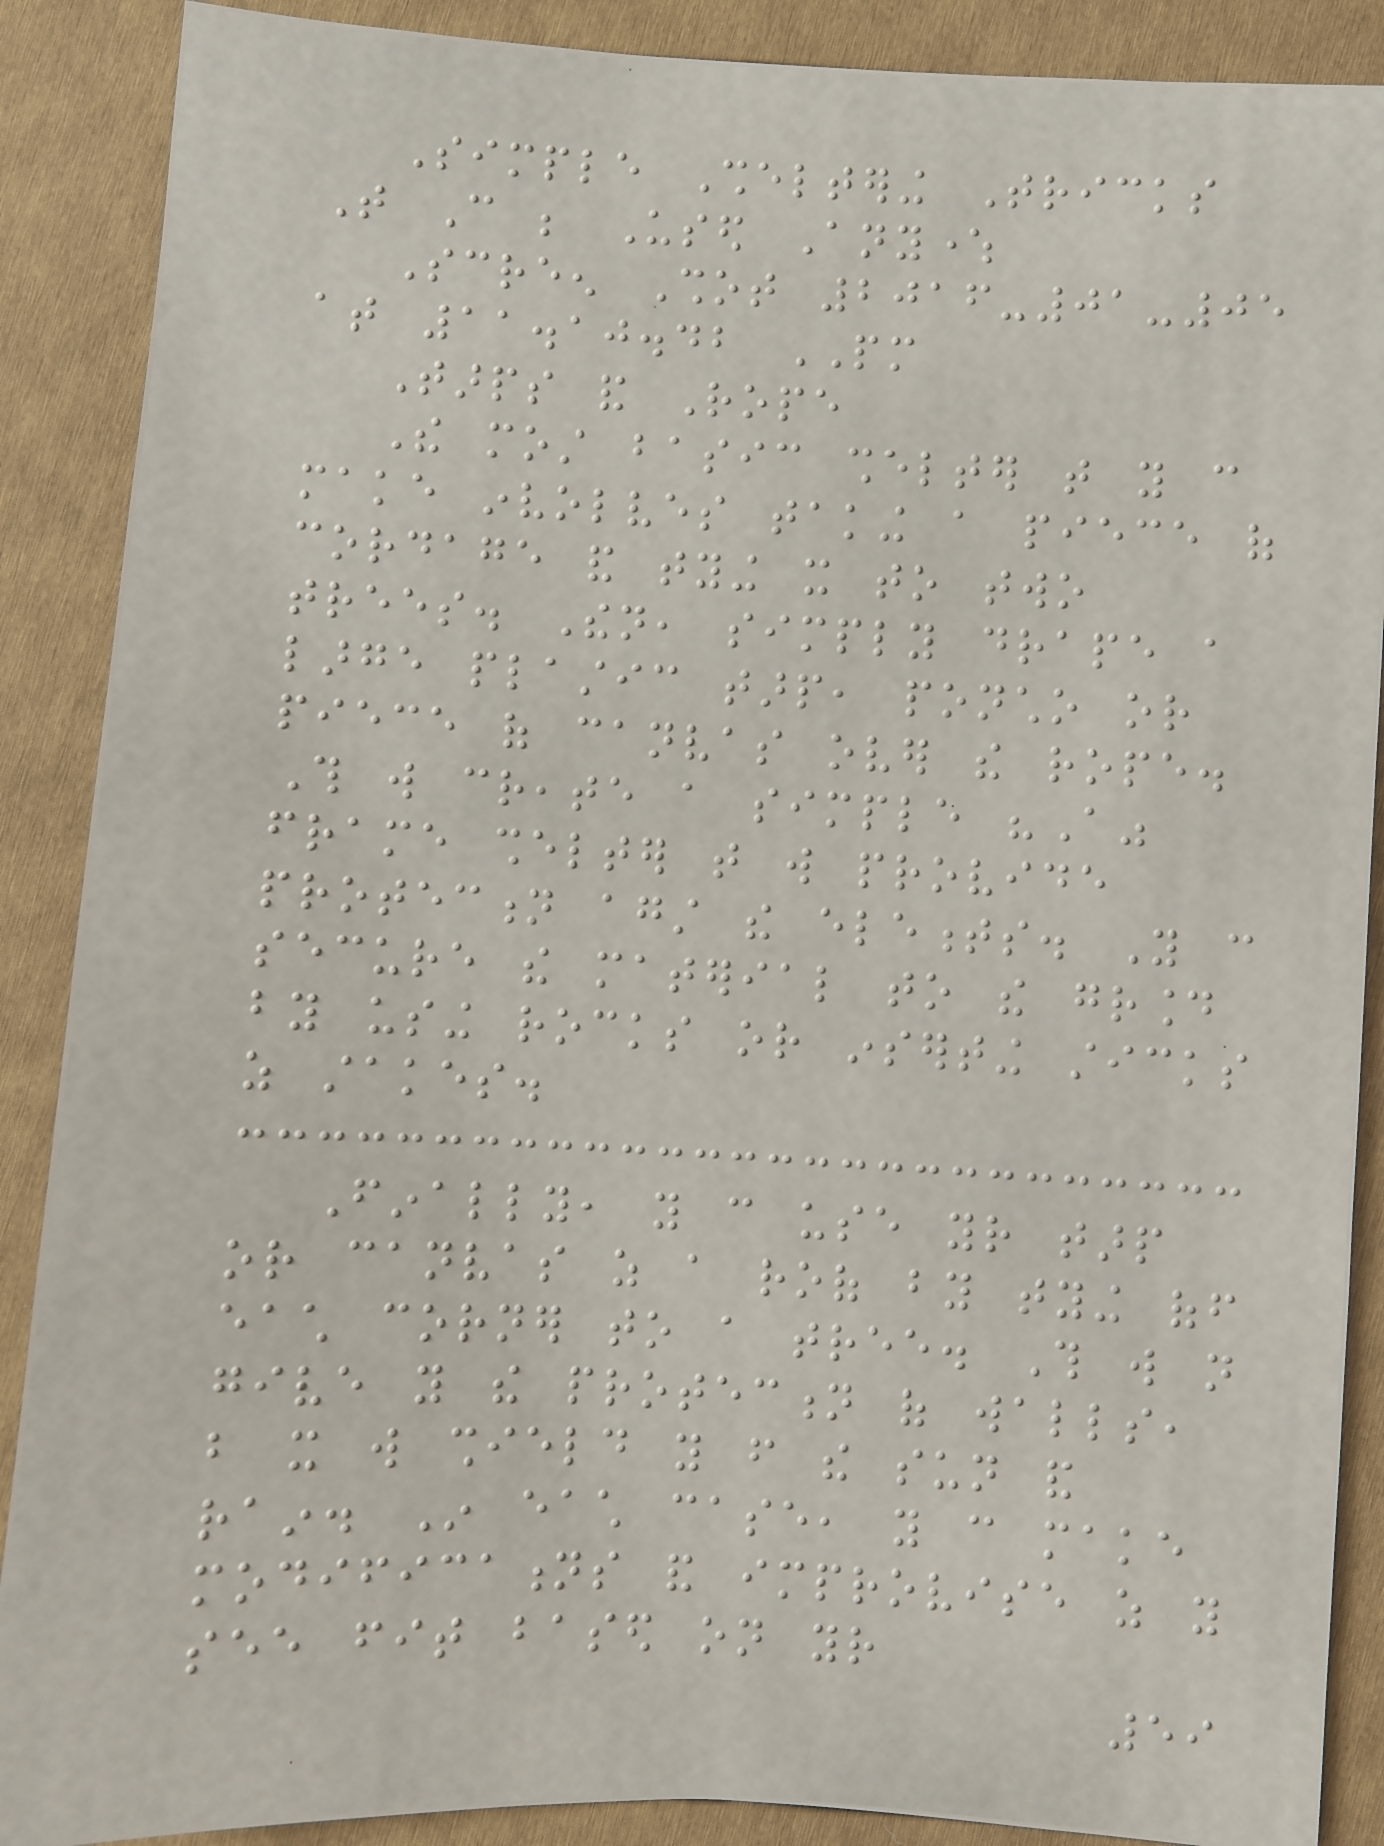Simple Sheltering Tricks
That Can be Used Anywhere
Screen Shot 2016-01-05
at 11.10.42 PM
Tarps and Rope
The most basic shelter that you can
make involves taking a piece of
cordage and tying it to two
trees. Then, simply drape a
large plastic tarp, poncho or
piece of canvas over the rope.
This will create a simple "A"
frame shelter that will provide
protection against the elements. You can
secure the material to the ground
by using rocks or inserting sticks
as stakes.
Finally, you can use your tarp
or canvas as a roof by tying off
each corner to a tree. This will not
give you the protection of walls,
but it will shield you from the sun and
rain. In each case, you can make
modifications and improvise as you
see fit based on your
59
